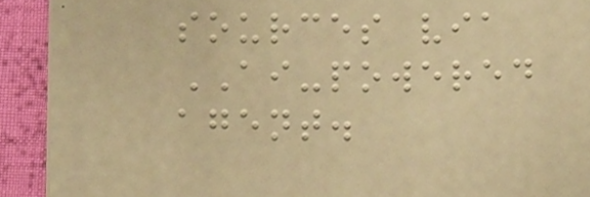sources via
AI-powered
agent.
